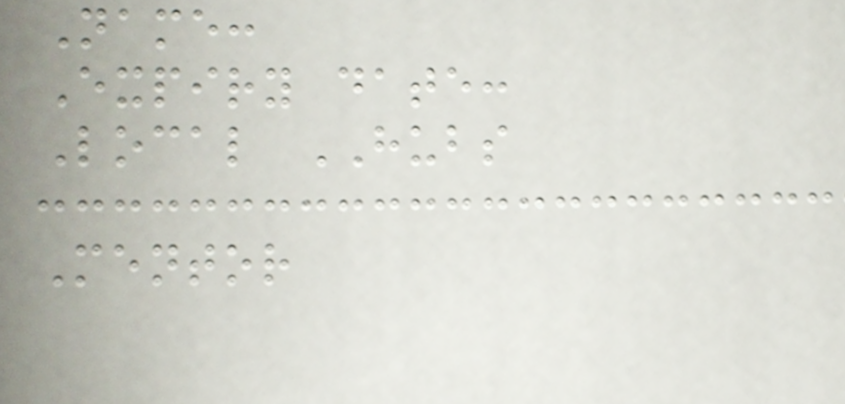Name:
Expiry date:
Local HUBS
Mentor
